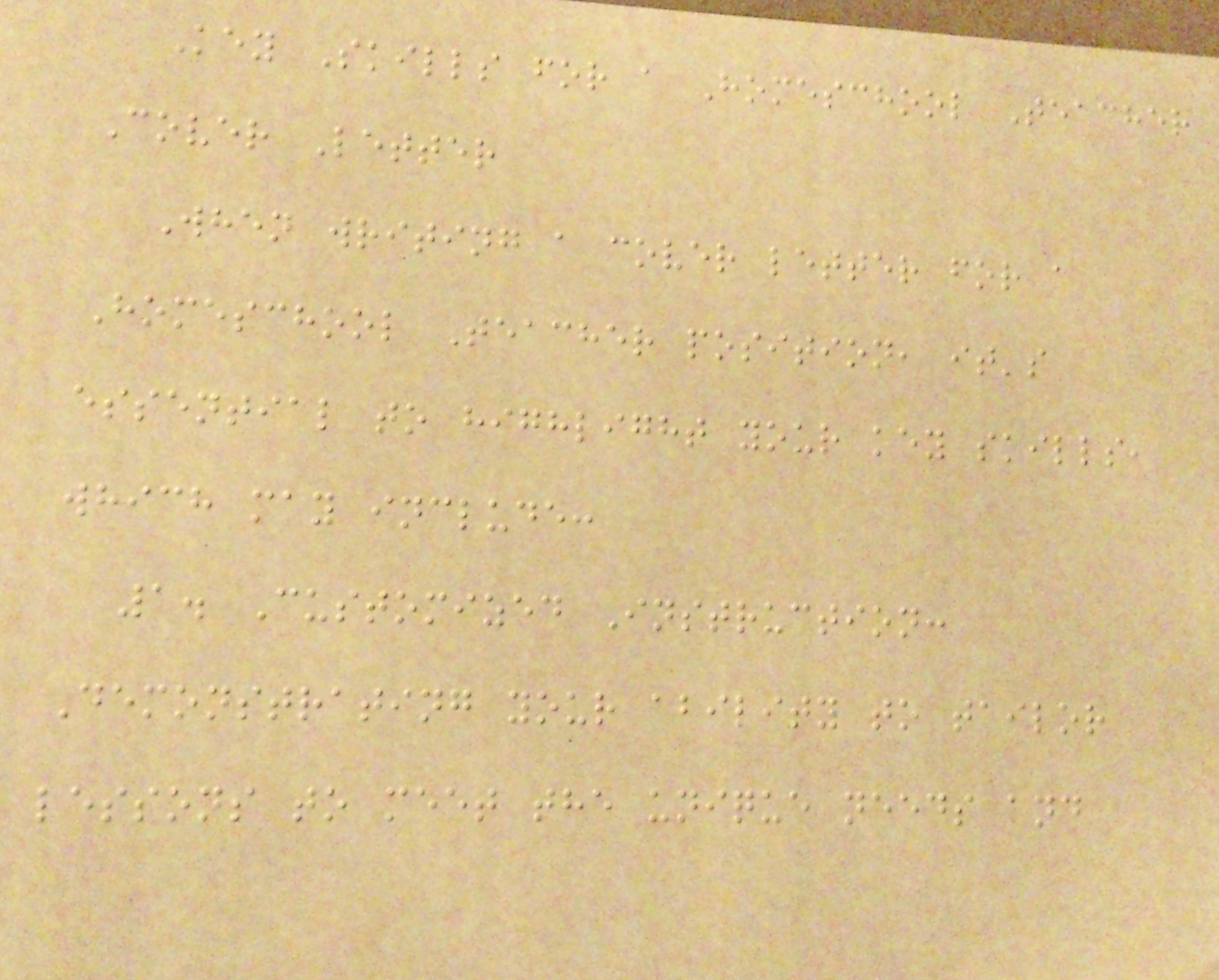Key Skills for a Homeschool Teacher
Cover Letter
When writing a cover letter for a
Homeschool Teacher position, it's
essential to highlight your key skills,
which may include:
1. Customized Instruction:
Demonstrating your ability to tailor
lessons to meet the unique needs and
